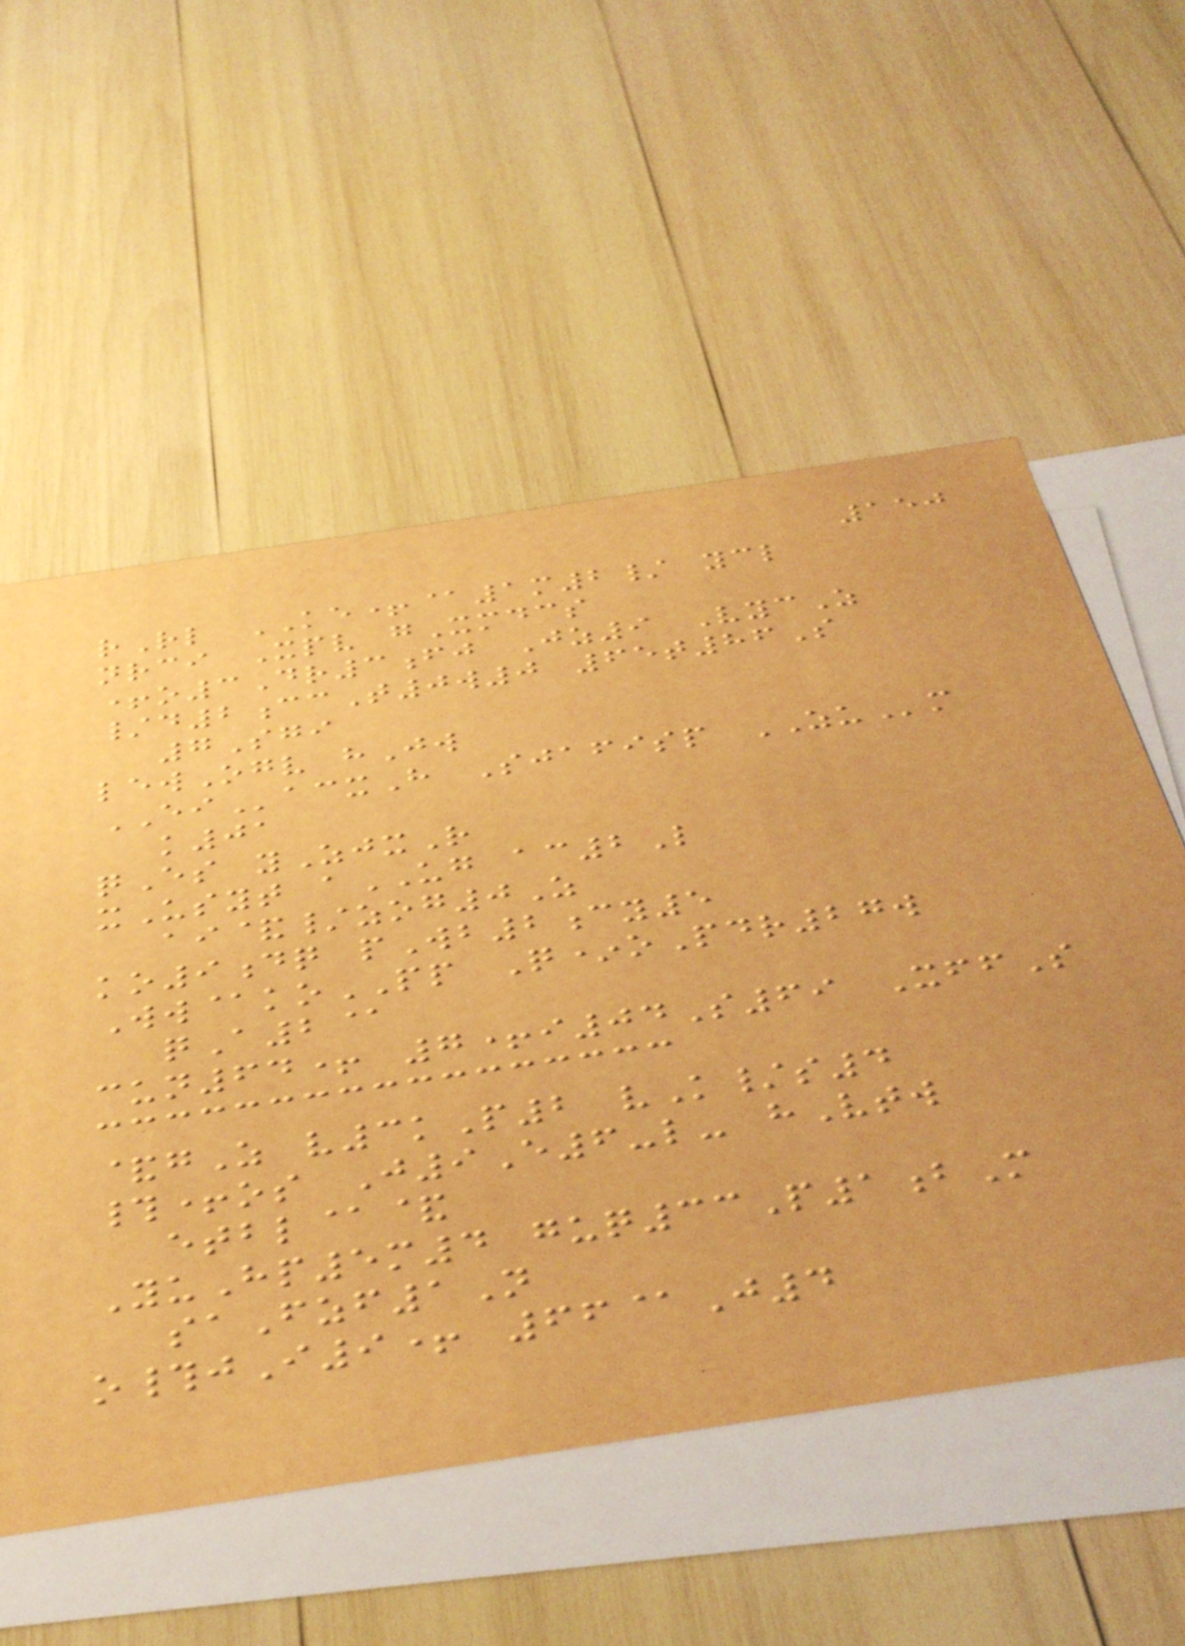150
rRl KE+@1m2/ ycl
nrci Xpv gXmdcs
+o3Dr3fj Jz9 VycZ
/d2ccT0w0 65t86S
7Sgi
lewOgv hJw
EIacxH Sjafisp ZUm
k01
qEs yZjxR
xUsyt aUG ac2L
ai&/zog0Z
ko9dq pWb2cy5
Ww@koPP Q*oPdr27w
qA2@
cun64+ 7+i04S69 XffS
&gZ v3kP2 vK/s4
#+os J9E6-l- hVtw
etbl@&
YuHp5m4 guq33P1bM
saFzf1N
o#jI9+ 66@J4
